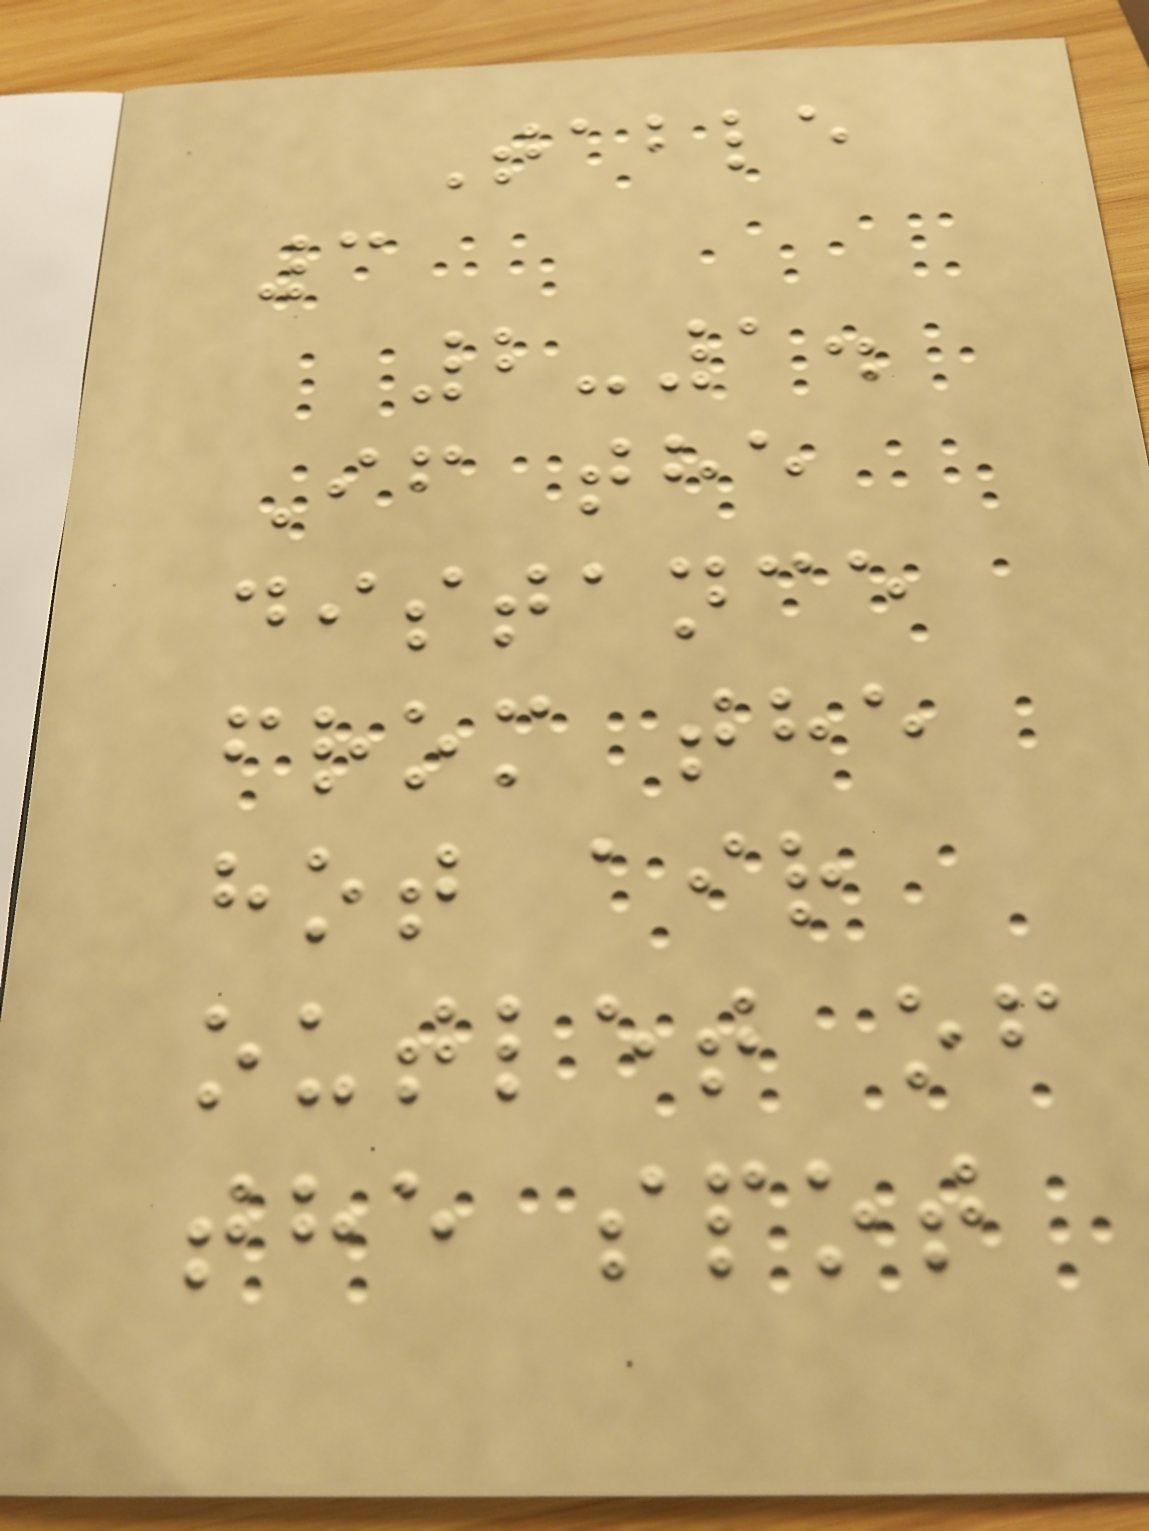Table
3
2-1.
If the
distance
from the
hot air
outlet of
the spot
